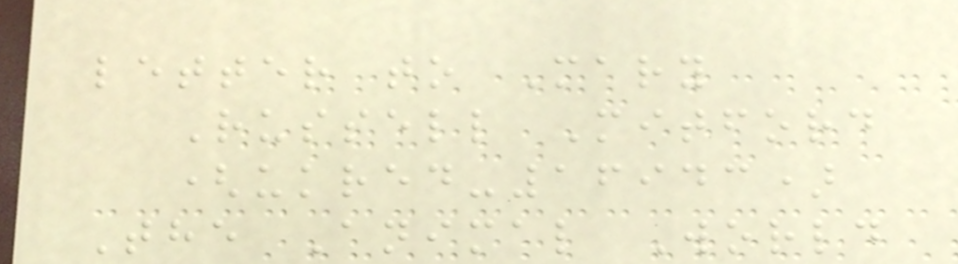letter to Mary
Russell Mitford
(ukred-16943)
The Animal World
